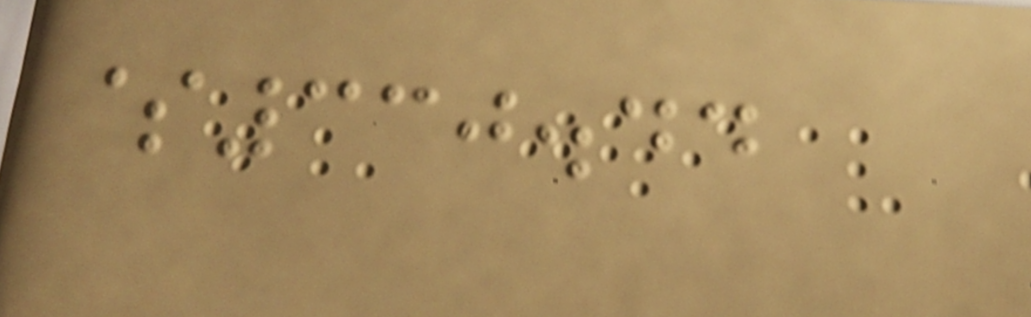$330.44
